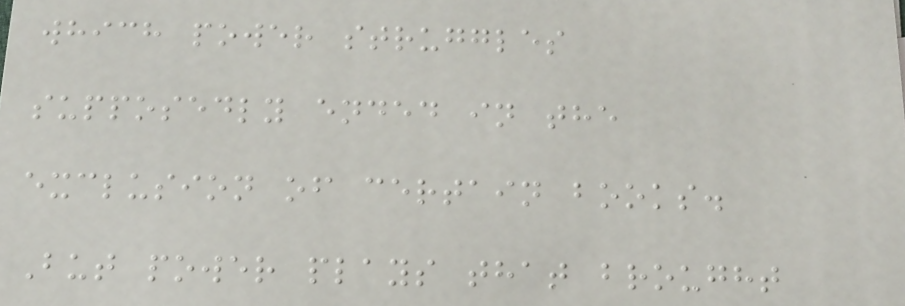which power struggles
supposedly ended in the
exclusion of certain books.
But power plays that brought
